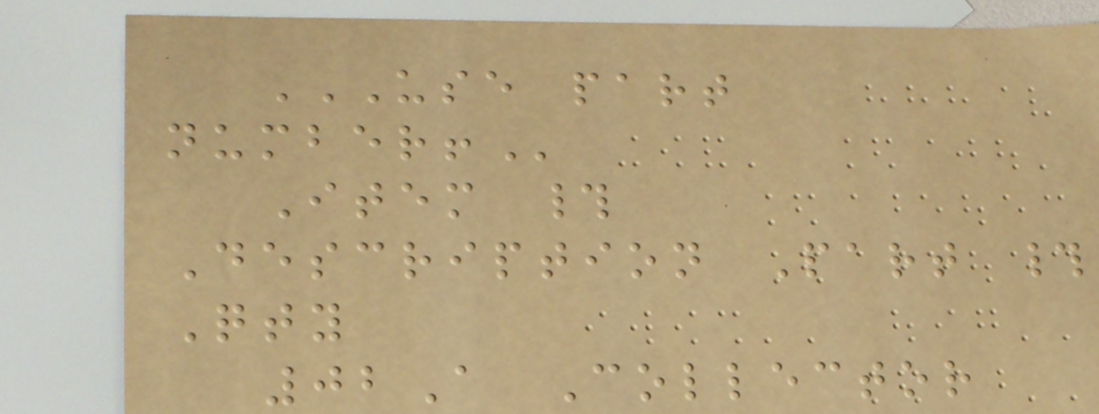USE PART
NUMBER!
Item #
Description Part #
Qty
02A Collector
